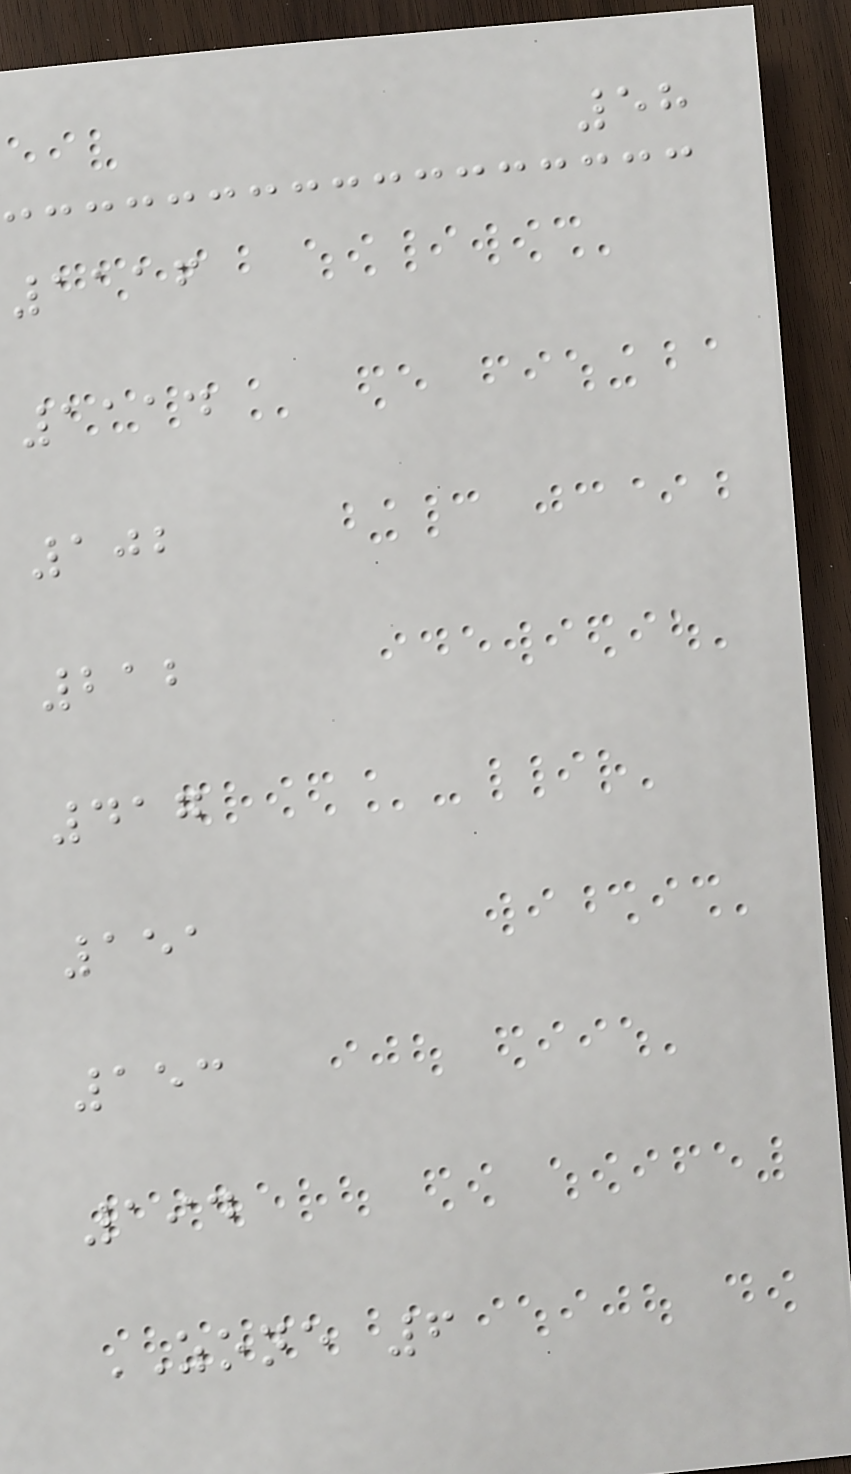58
1116
1114
102
212
417
151
153
194
ZONE 6
